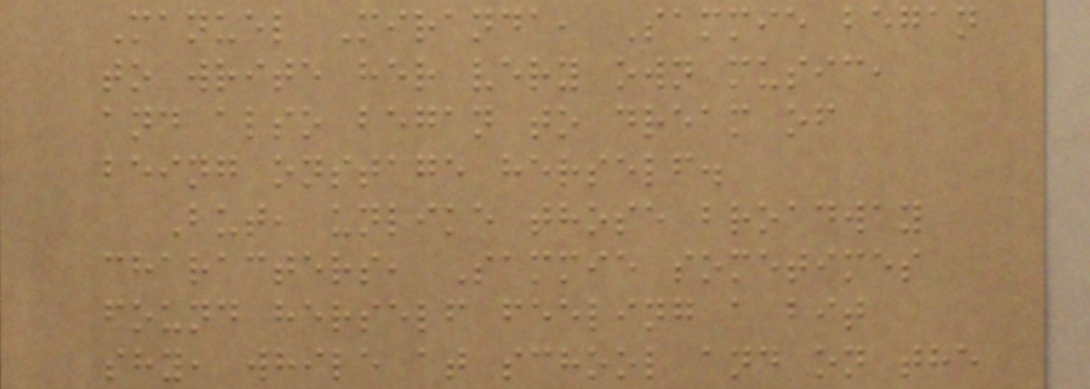Manuel Miranda, Sammie began
to write her very own music,
and also began to dream of
being onstage herself.
But, unlike those broadway
characters, Sammie sometimes
found herself feeling a bit
shy, while at school and on the
